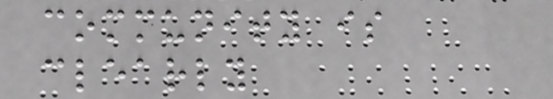community is
clearly
